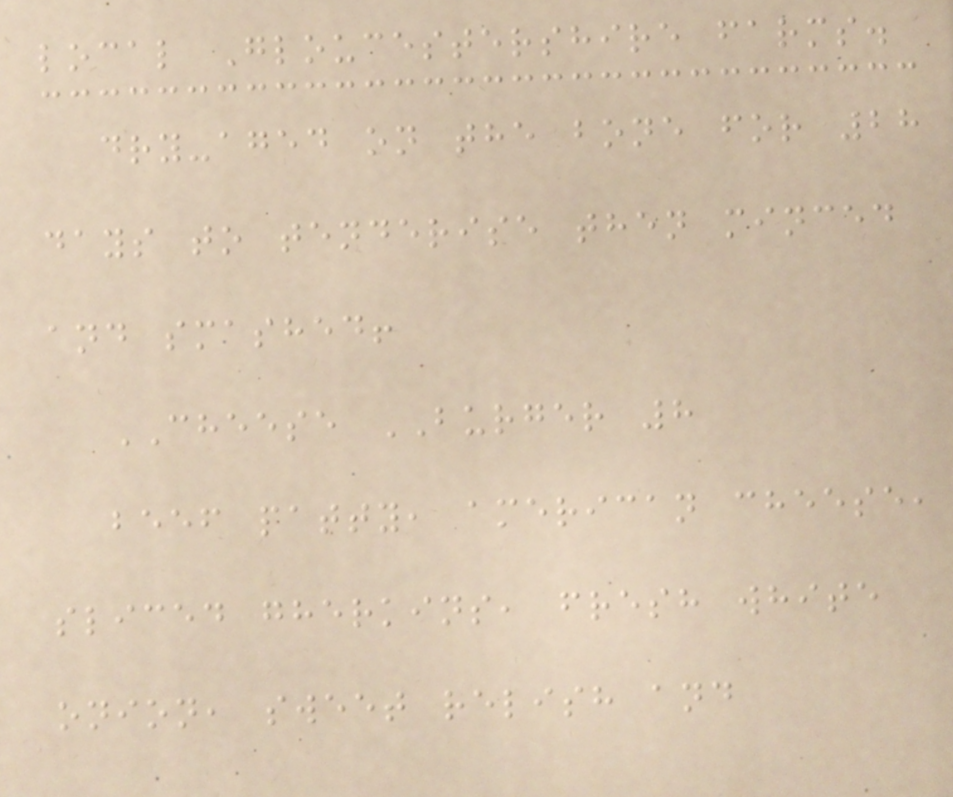local Gloucestershire farms.
dry-aged on the bone for 28
days to tenderise then minced
and smashed!
CHEESE BURGER 8
beef patty, american cheese,
sliced gherkins, fresh white
onion, sweet relish and
